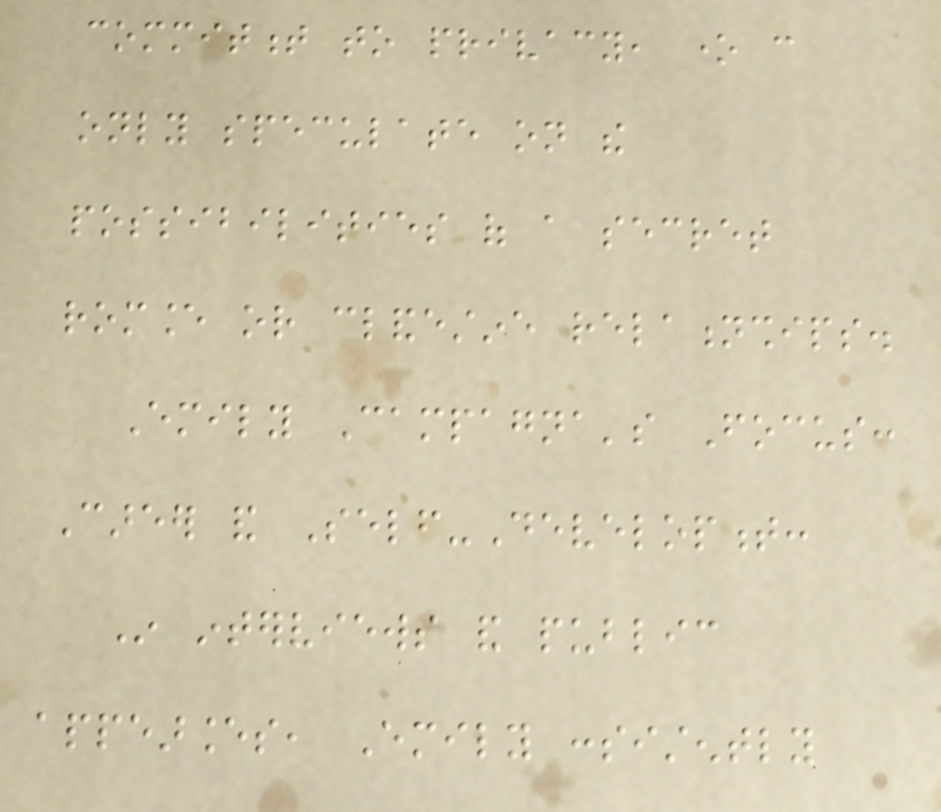commitment to privacy, one can
only speculate on the
possibilities of a secret
romance or clandestine relationships.
Emily Campagna's Focus:
Career and Self-Development:
In interviews and public
appearances, Emily consistently
